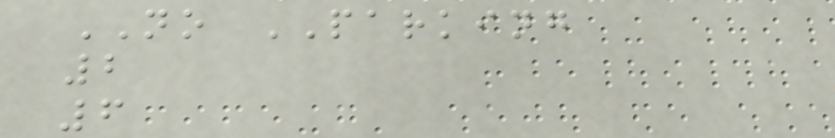NO PARKING
2
6
